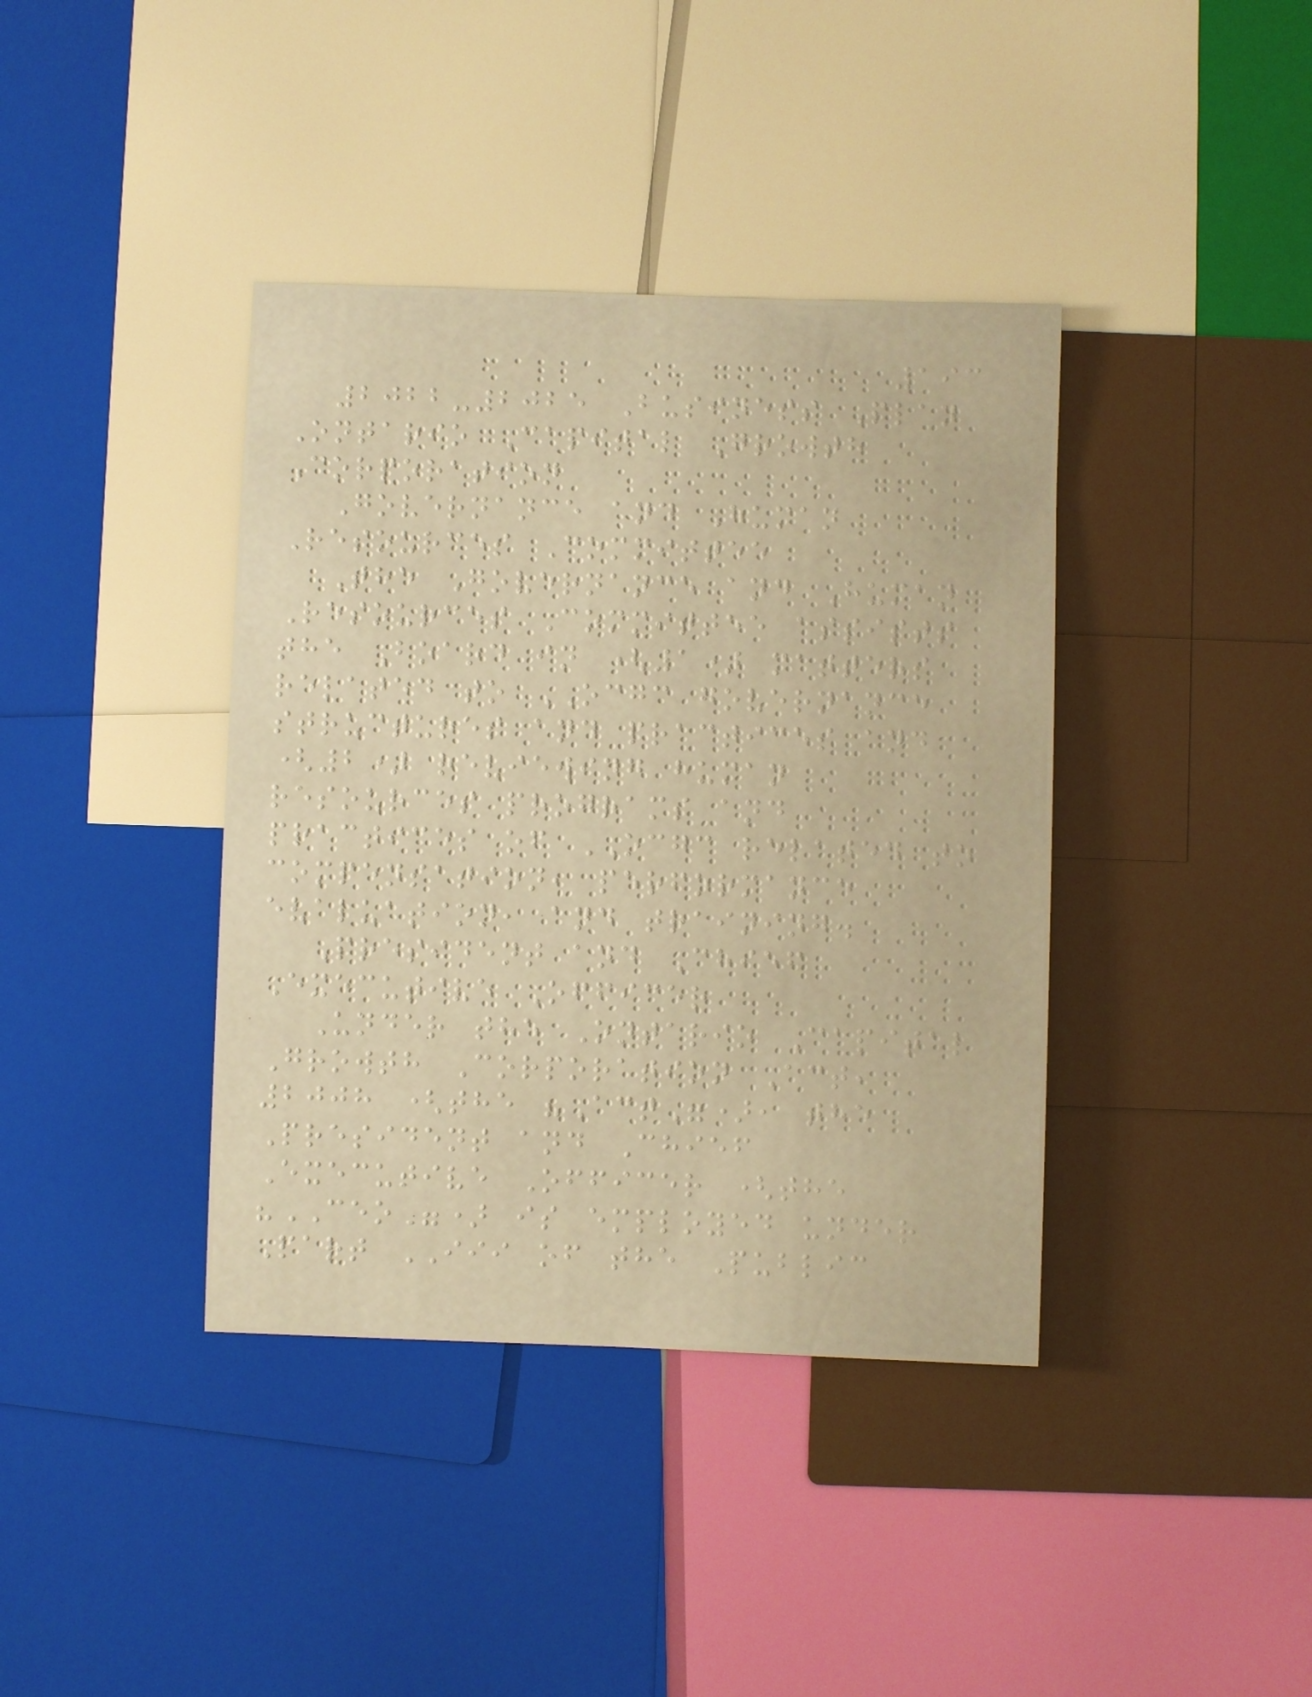193
2022-2025 Business Plan
Ontario Capital Growth
Corporation
Governance and Human
Resources Committee
The Governance and Human
Resources Committee assists
the Board in (1) matters
related to OCGC governance
structures and practices and
(2) reviewing human
resources programs and
practices of OCGC related to
compensation, performance
evaluation, and training.
President and Chief
Executive Officer
Under the Ontario Capital
Growth Corporation Act,
2008 (the "Act"), the
President and Chief
Executive Officer (the
"CEO") is employed under
Part III of the Public
